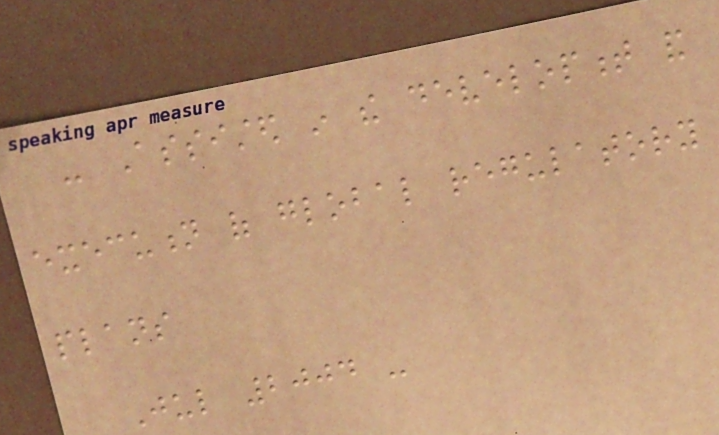- Assisted in the development and
execution of global regulatory
plans
Jul 2004 -
